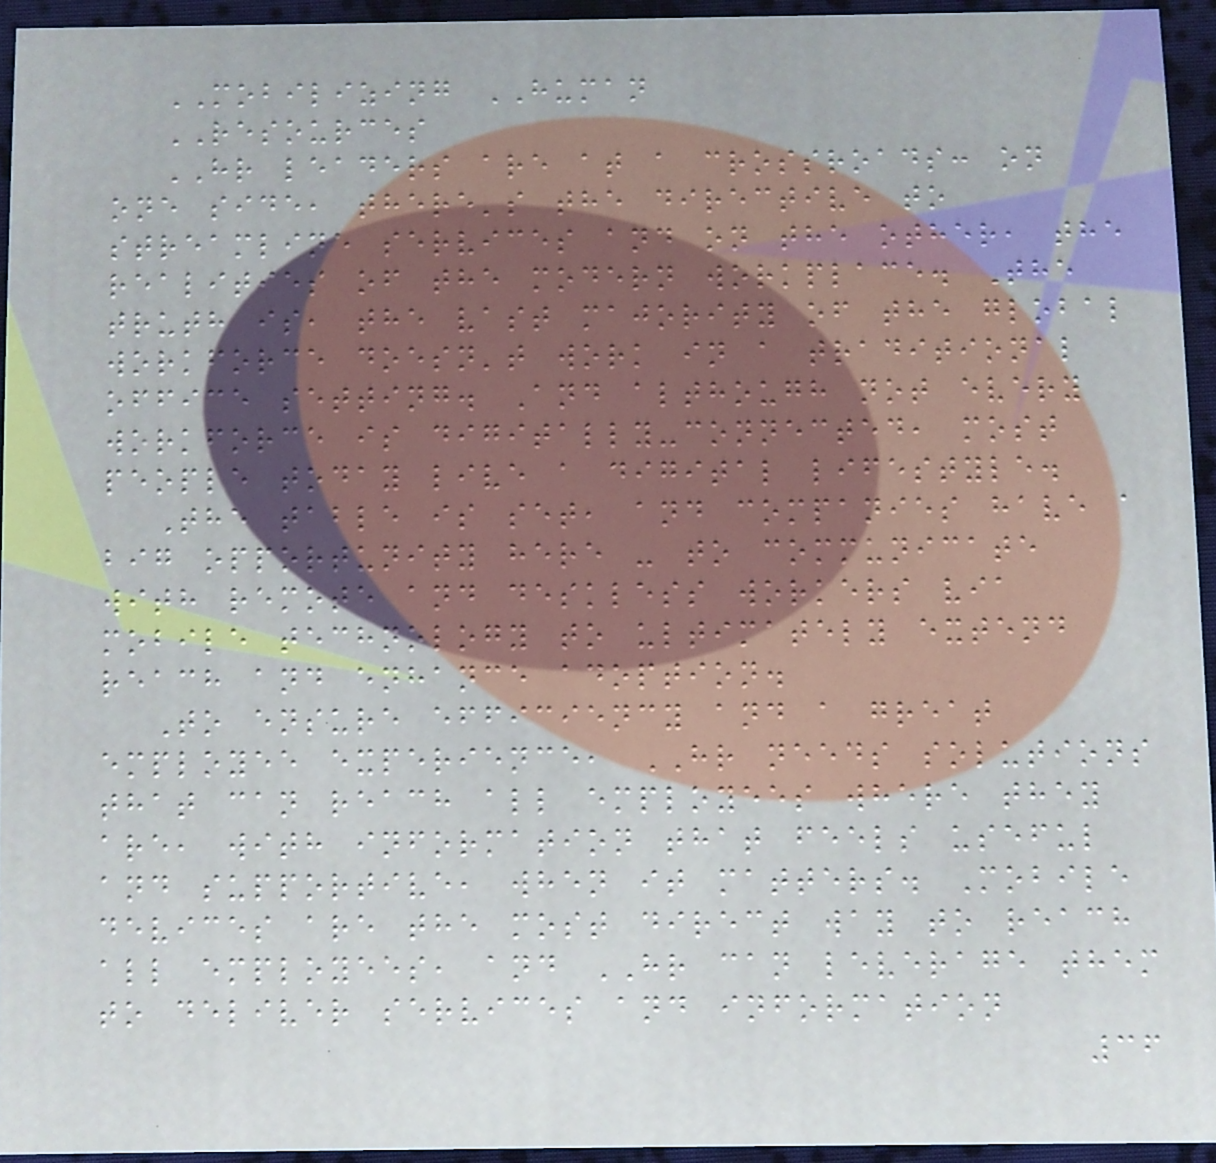MOBILIZING HUMAN
RESOURCES
HR leaders are at a crossroads: on
one side, there's the directive to
streamline services and on the other, the
realities of the modern workplace. The
truth is, the vast majority of the global
workforce doesn't work in a traditional
office setting. And although not every
workforce is digitally-connected, most
people today live a digital lifestyle.
The table is set, and companies have a
big opportunity here - to communicate
with remote and deskless workers via
mobile technology to ultimately extend
reach and enhance adoption.
To ensure efficiency and a great
employee experience, HR needs solutions
that can reach all employees where they
are, with information that feels useful
and supportive, when it matters. Mobile
devices are the most direct way to reach
all employees, and HR can leverage them
to deliver services and information
36
